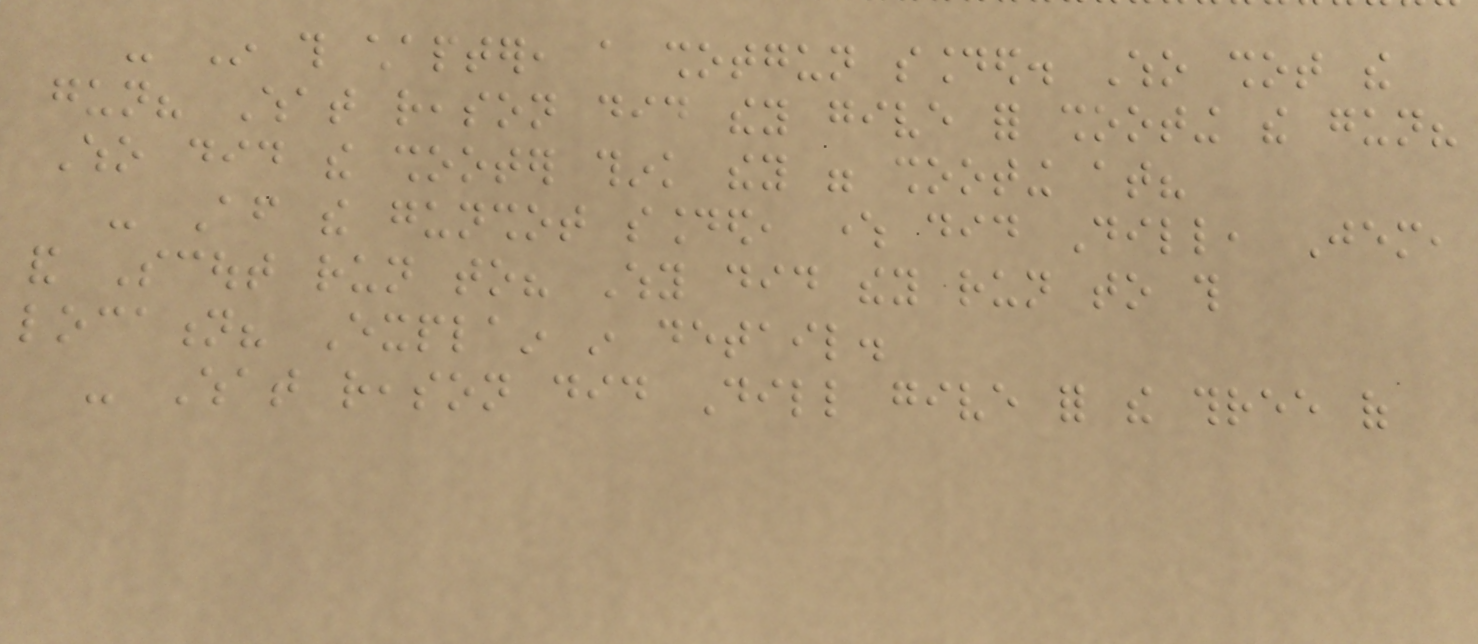- In this chapter, a shotgun sounded. Who shot the
gun? What reason did they give for shooting the gun?
Who did the shooter think they were shooting at?
- After the gunshot sounded, where did Dill, Jem,
and Scout run to? Why did they run to this
location? Explain in detail.
- What reason did Dill give for the three of
